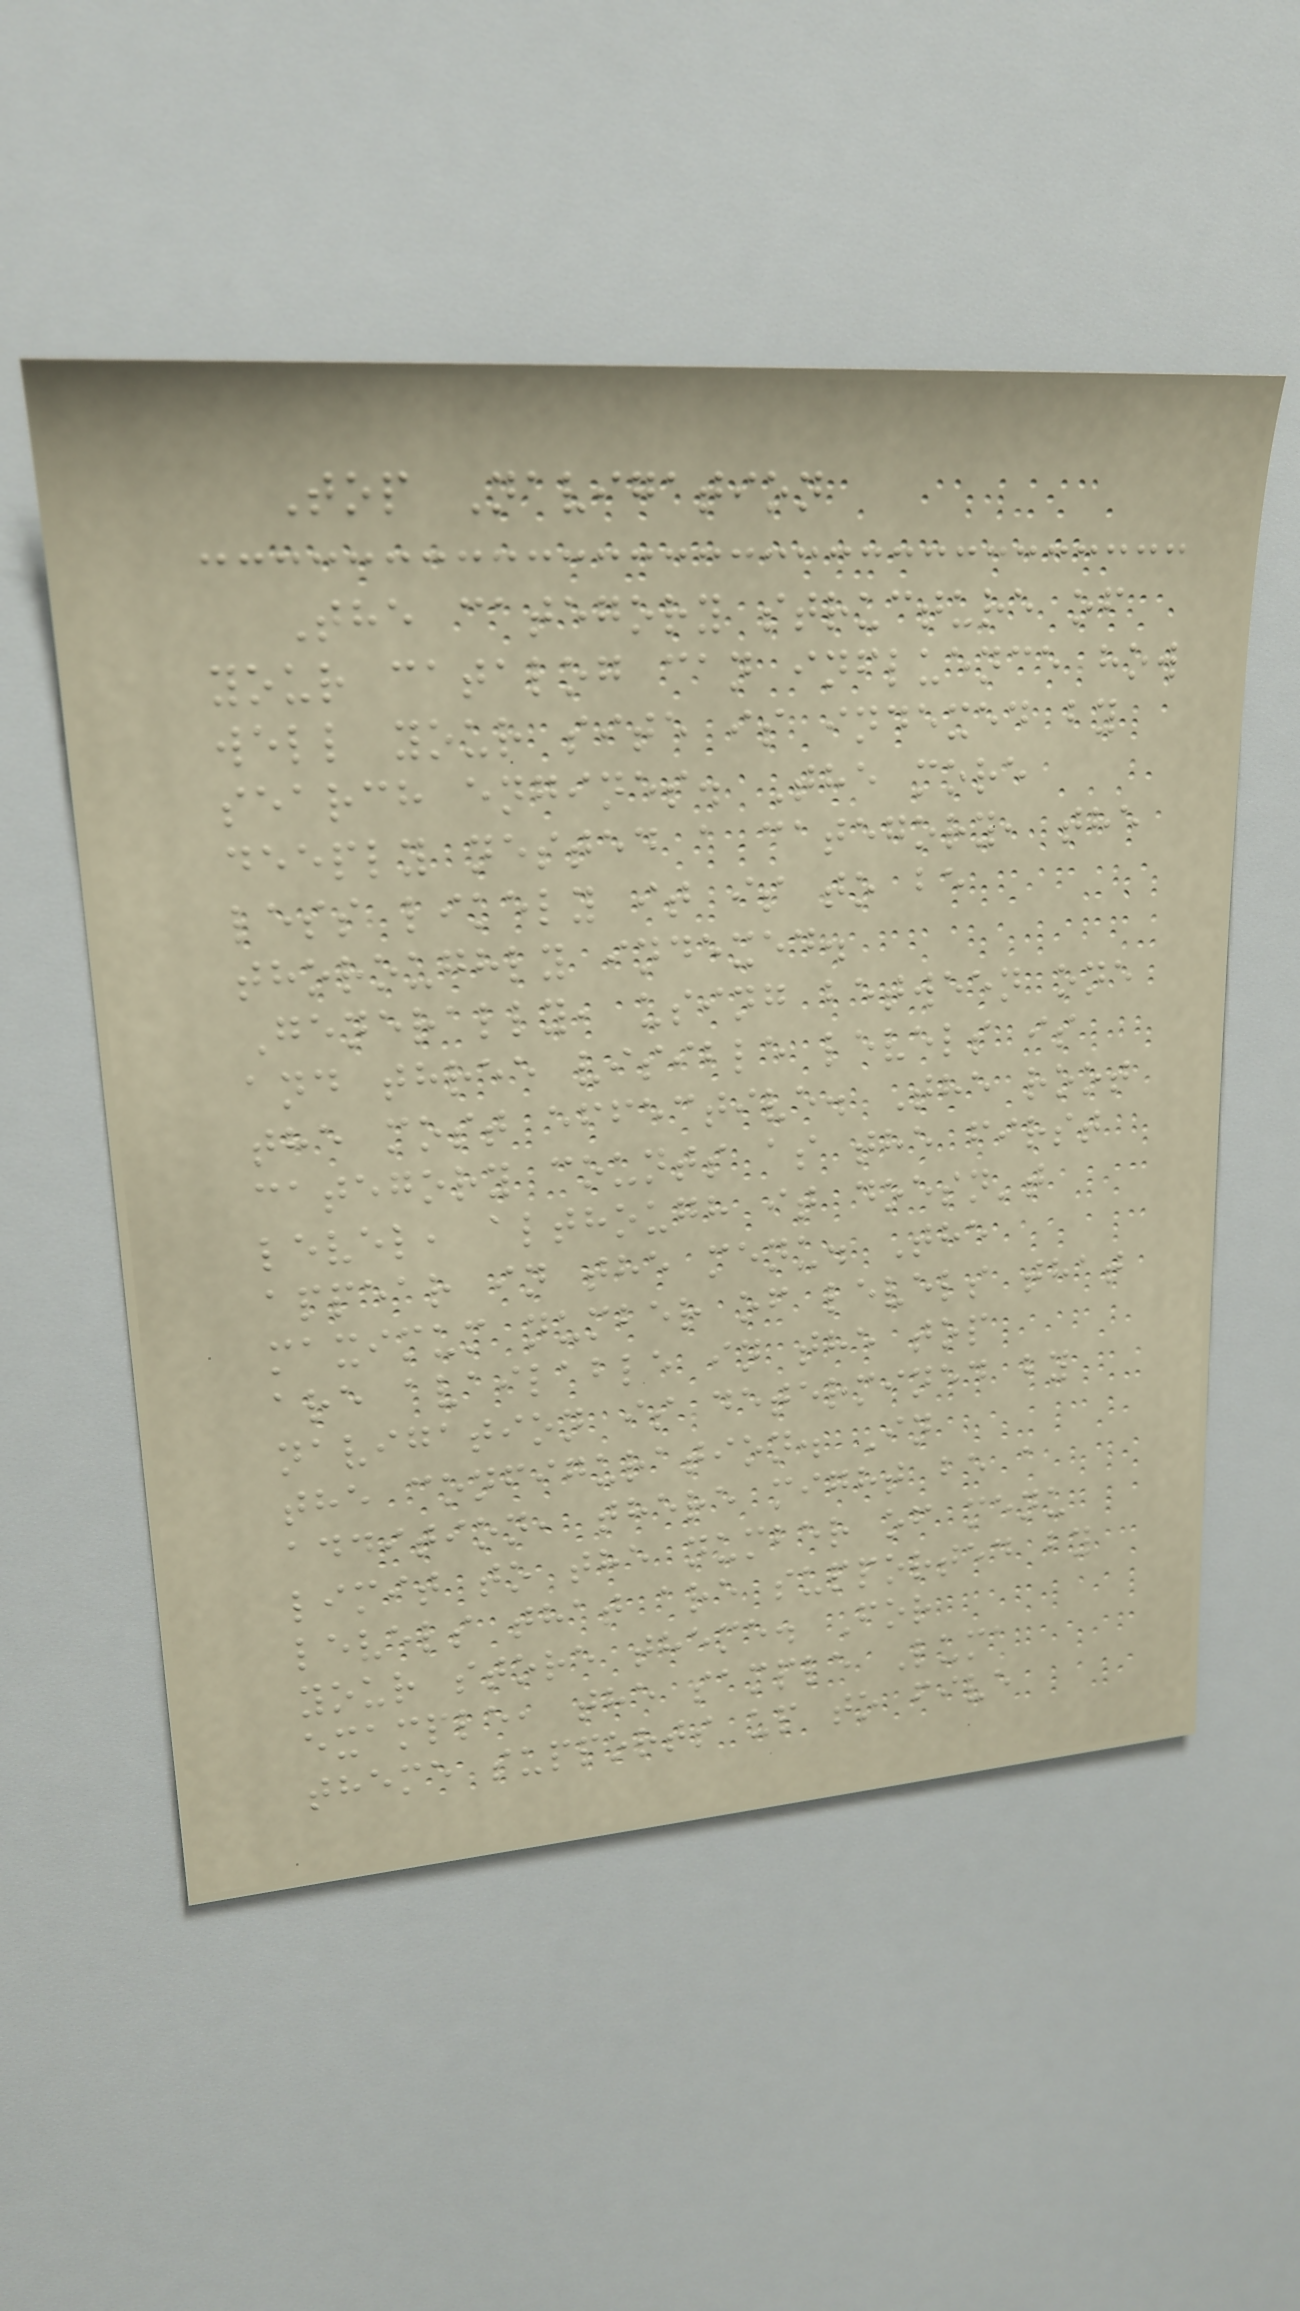Top Navigation
The category structure of
your catalog can influence how
well your site is indexed by
search engines. The more
deeply nested a category, the
less likely it is to be
thoroughly indexed.
Generally, using between one
and three visible levels is
the most effective. The root
category counts as the first
level, although it doesn't
appear in the menu. The
maximum number of levels that
are available in the top
navigation is determined by
the configuration. In
addition, there might be a
limit to the number of menu
levels that are supported by
your store theme. For
example, the sample Luma
theme supports up to five
